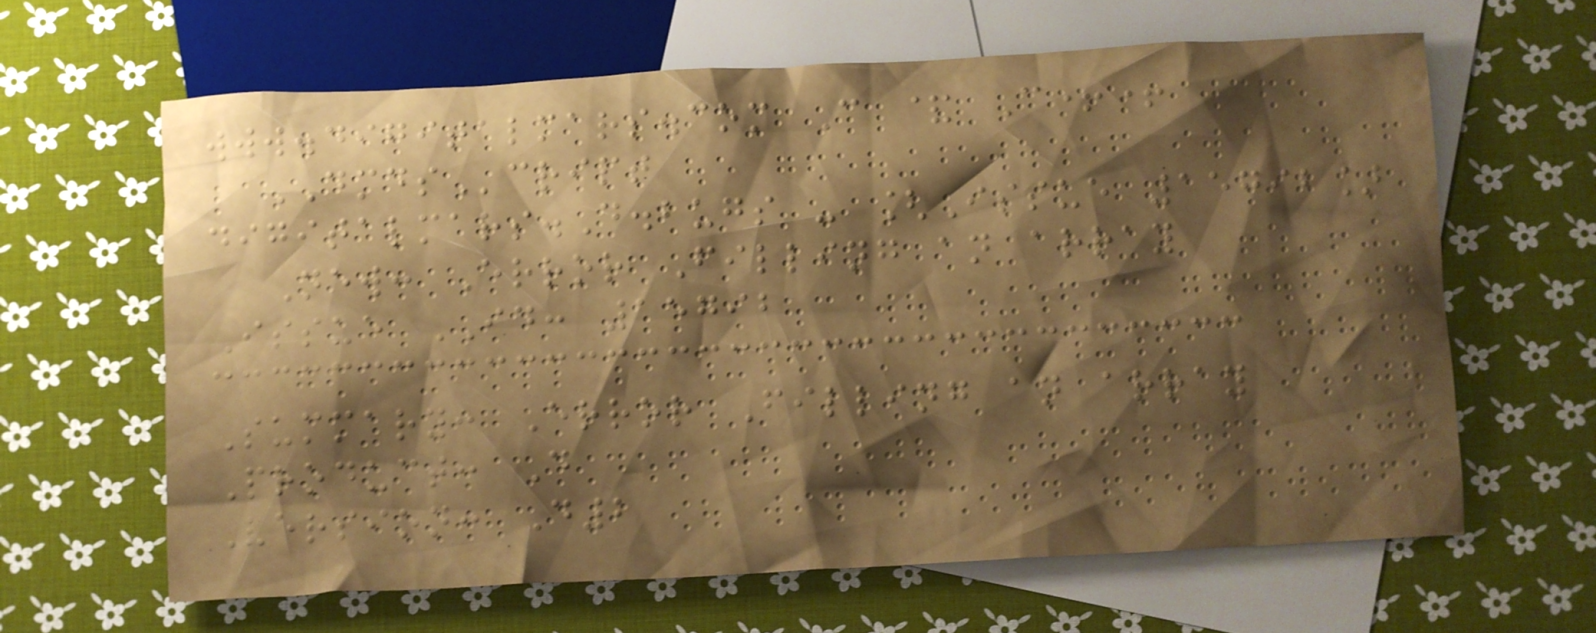www.digitalmars.com C & C++
DMDScript
digitalmars.D.bugs - [Issue 15792]
New: Error Filling an array
Issue ID: 15792
Summary: Error Filling an array
Product: D
Version: D2
